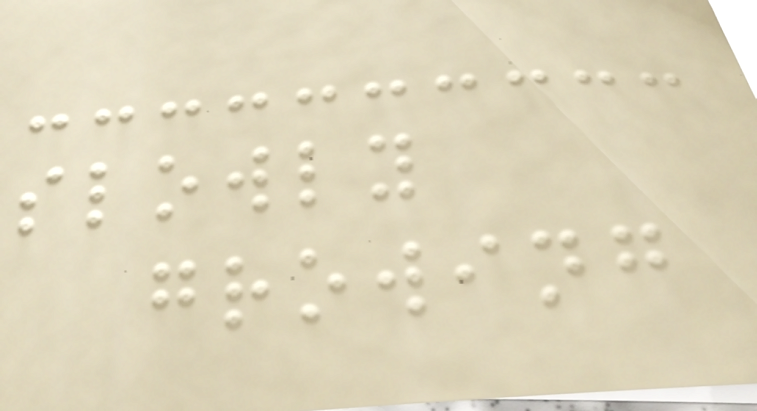slowly
growing
